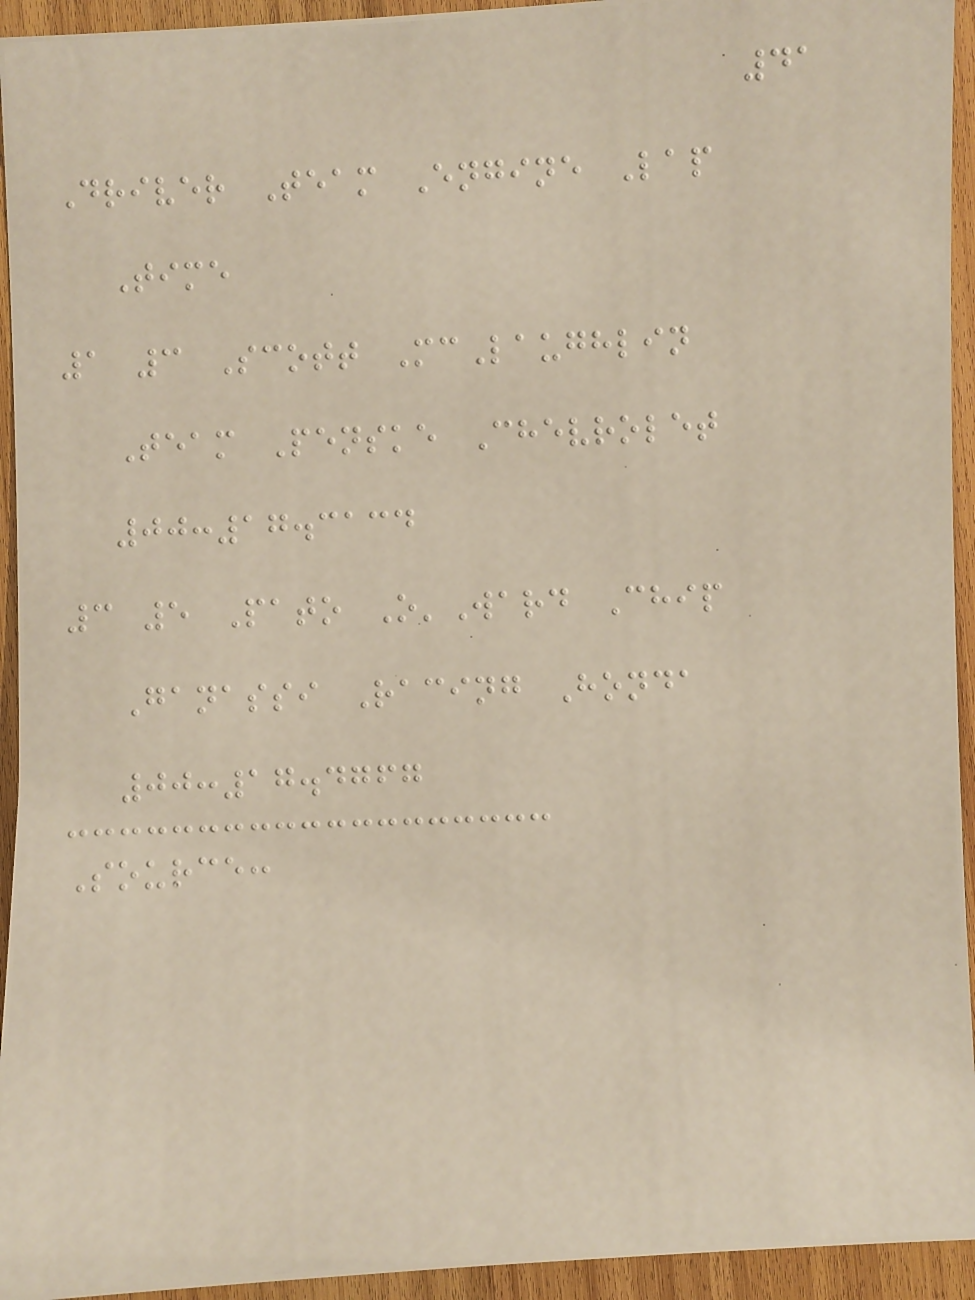41
Driver Team Engine Lap
Time
1 3 Scott McLaughlin
Team Penske Chevrolet
00:17.3134
3 5 Pato O'Ward Chip
Ganassi Racing Honda
00:17.4767
Source:
